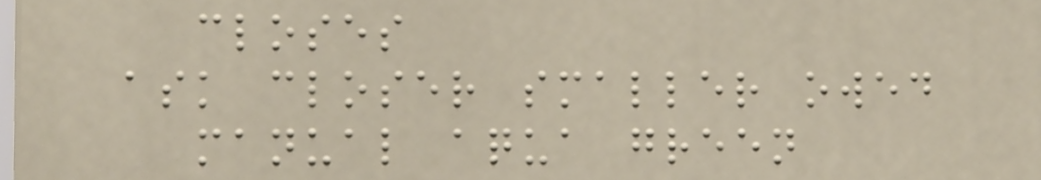closes
ask closer smaller owed
manual aqua green
